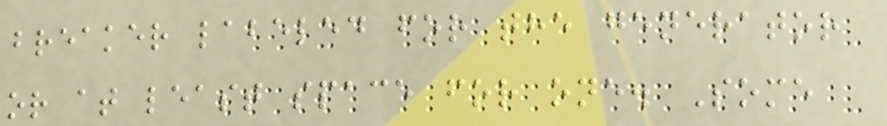breaker labeled for the generator
or at least space for one. Some
